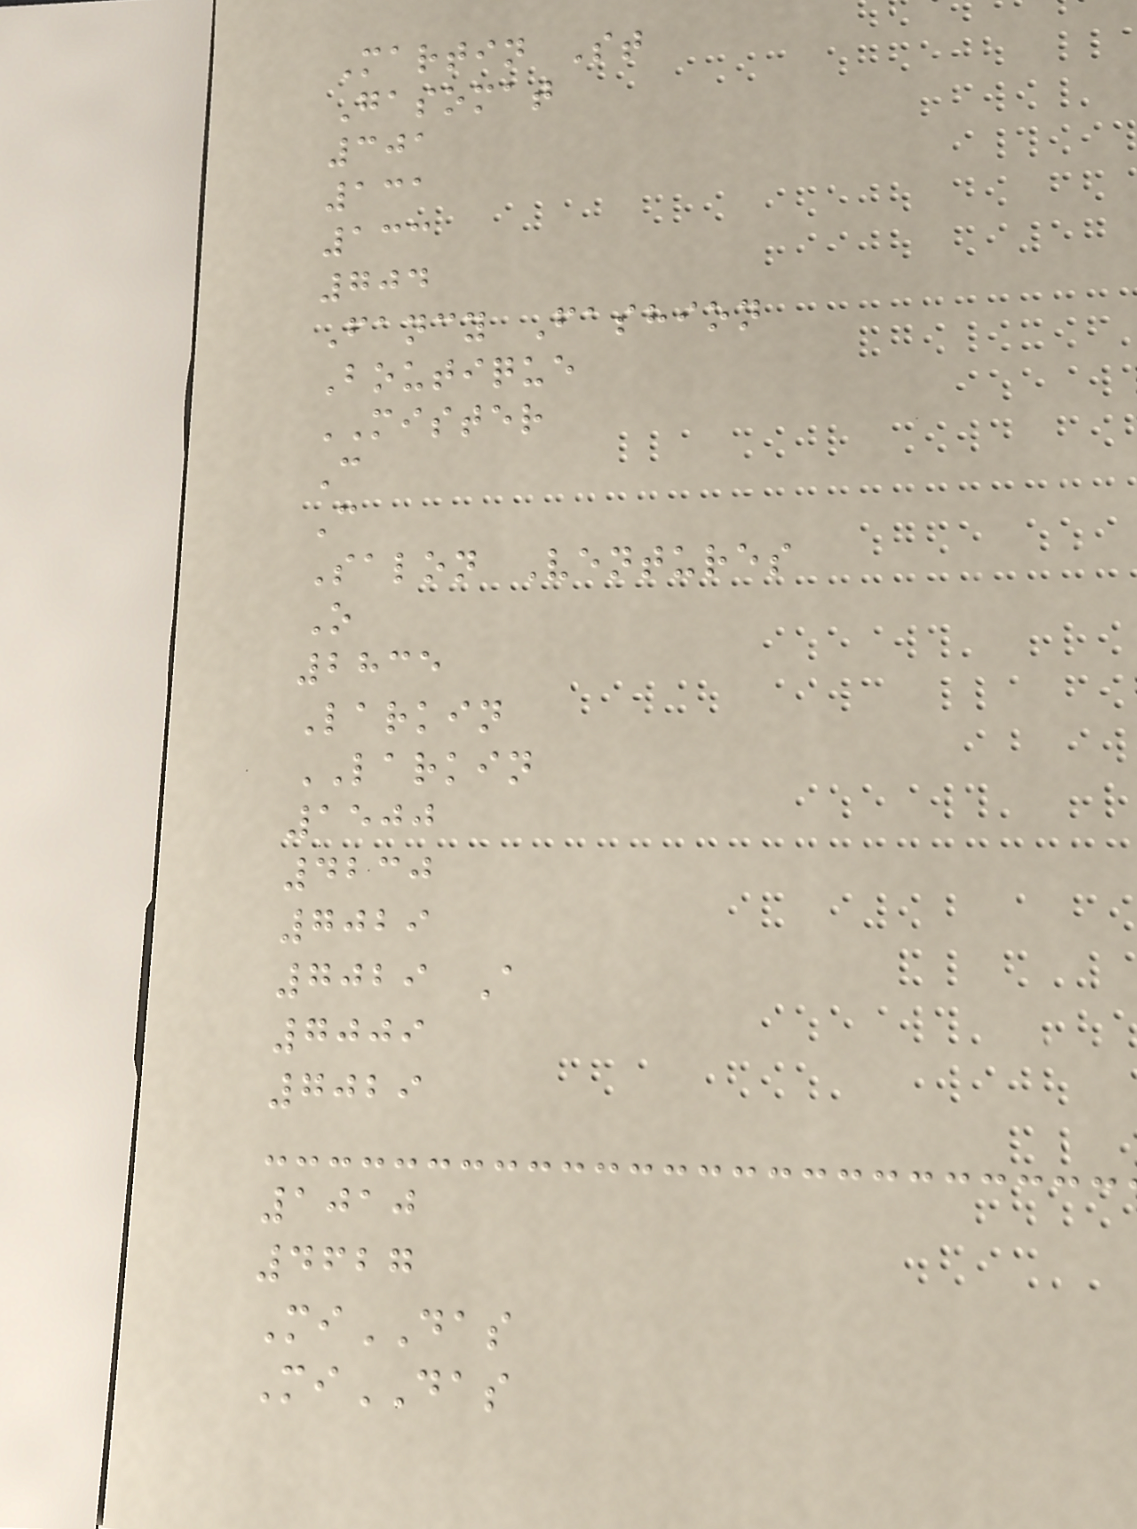Martin St
Gasomat
301
131
133
704
Fancy Fashion
Boutique
MISTER
C
C
Salon Ventures
O
2835
Larkin
LARKIN
1500
4230
7029
7029 A
7009
7029
1010
4627
MiDAS
MiDAS
